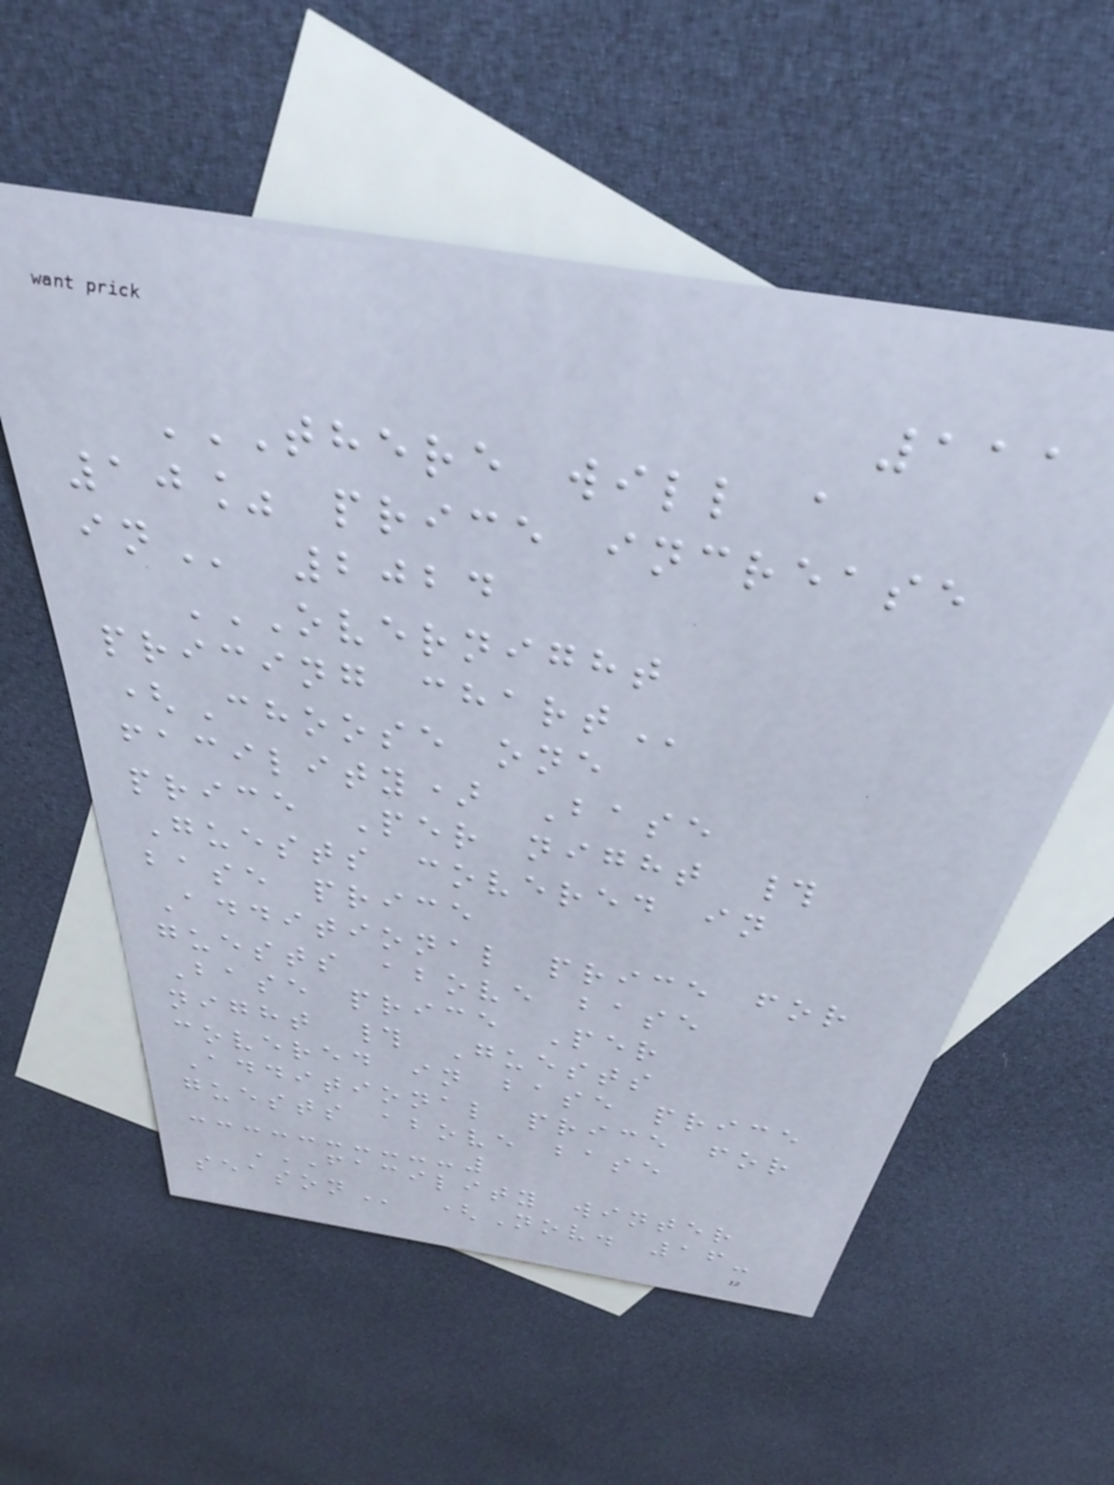111
THERE WILL A
10% PRICE INCREASE
IN 2024
OVERNIGHT
PRICING CHART
(Choose one
facility) Base
price Per night #
Guests covered in
base price
Additional price for
guests above base
Base price Per
night # Guests
covered in base price
Additional price for
guests above base
FACILITY WINTER
SEASON (Nov. 16-
